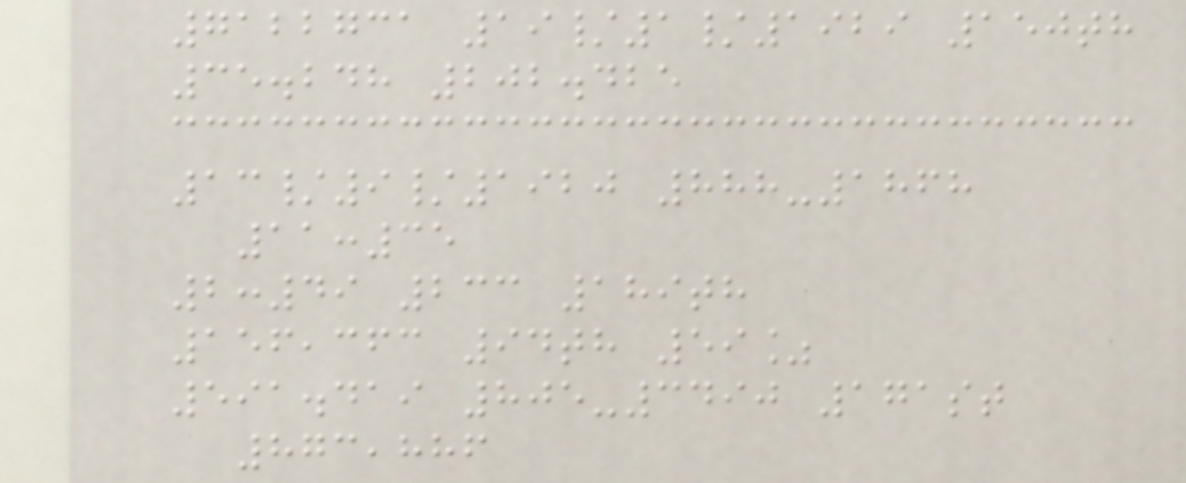7122731 19/1/1929 150th
35.248 202.425
13/9/1920 888-1868
11:35
2:49 233 189th
156,363 94th 59%
591.419 805-3490 171st
873,886
